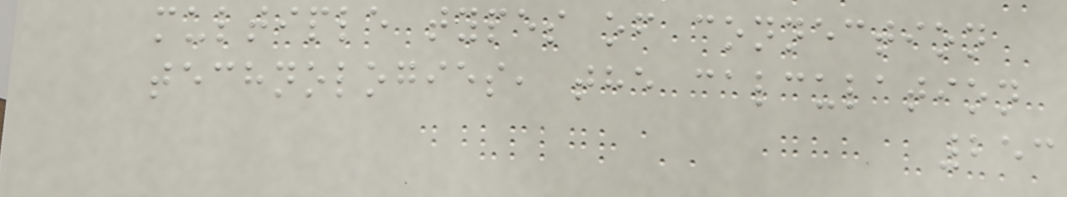multiple types of connection
technologies, the calculation
253
